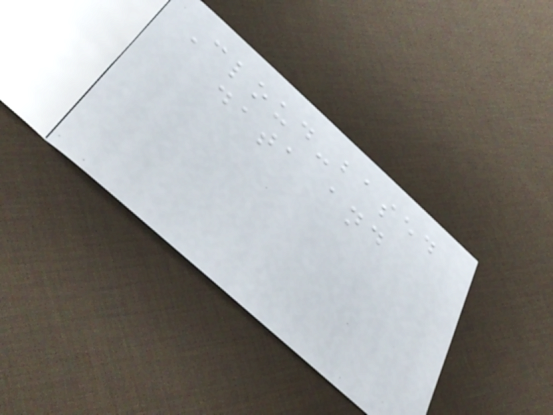Cloud-based
data and
